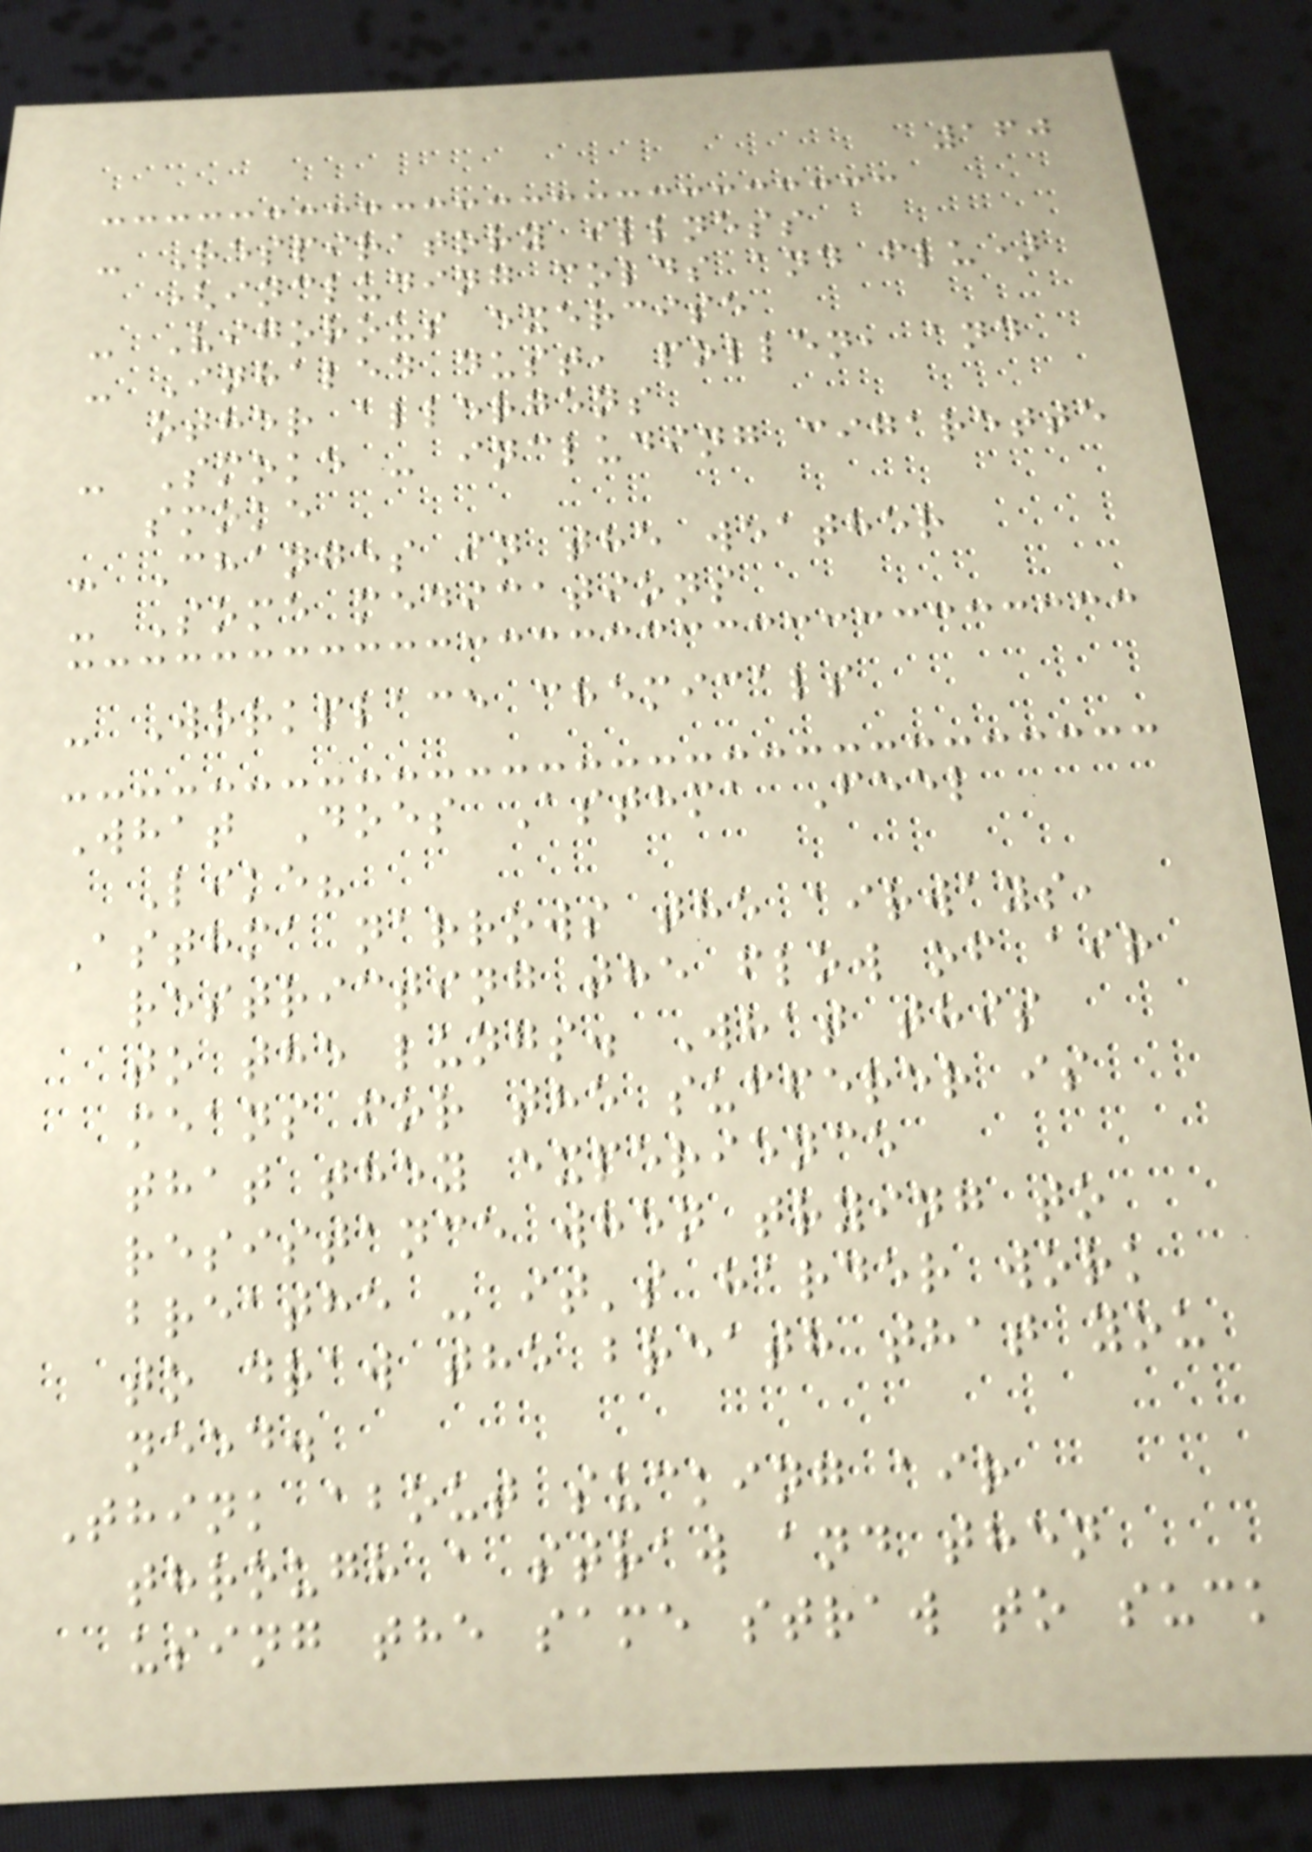160
- Respiratory illness
(including colds and flu)
- Vigorous exercise
- Inhaled dust, pollen, and
other allergens
- Smoke - including cigarette
smoke
- Changes in the weather
- Some medications
- Workplace chemicals
What Does Asthma Feel
Like?
Asthma narrows the airways,
restricting the flow of air
to the lungs. What this
means for the sufferer is
that they experience
resistance when trying to
breathe - it's harder work
to draw the breath that you
need.
Think about sucking air
through a straw and then
using the same straw to suck
